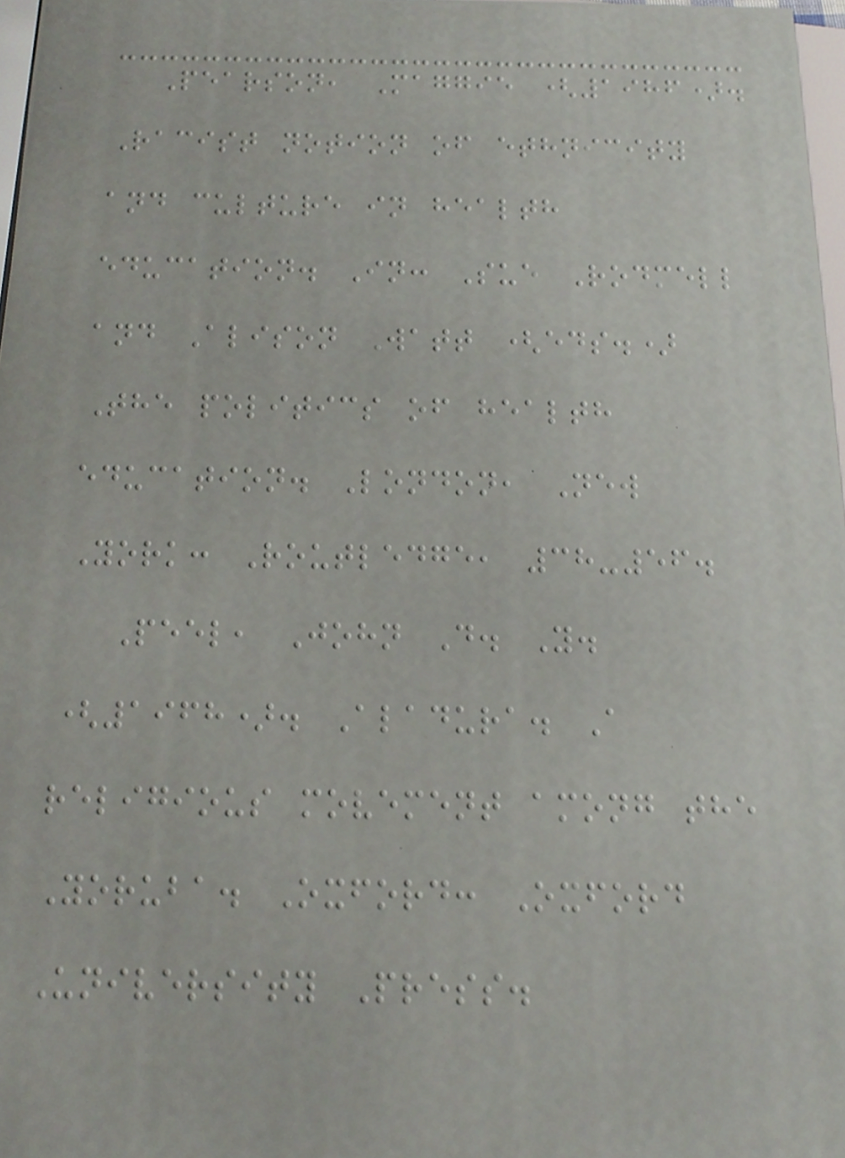Pearson, Maggie (1986).
Racist notion of ethnicity
and culture in health
education. In: Sue Rodmell
and Alison Watt (eds.)
The politics of health
education. London, New
York: Routledge, 38-56.
Peel, John D. Y.
(1968). Aladura. A
religious movement among the
Yoruba. Oxford: Oxford
University Press.
